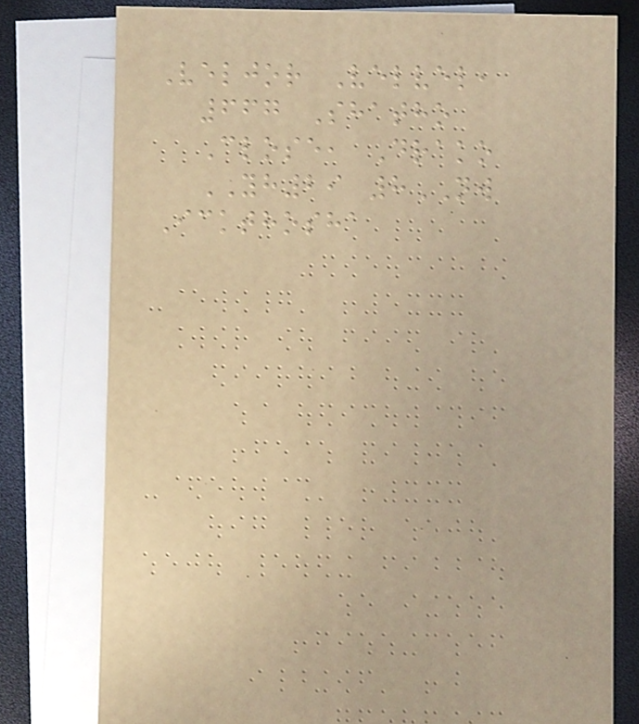Veljor Velvel,
667 Shatho
Close, Drako
YH29 8NW
Ickthosha
